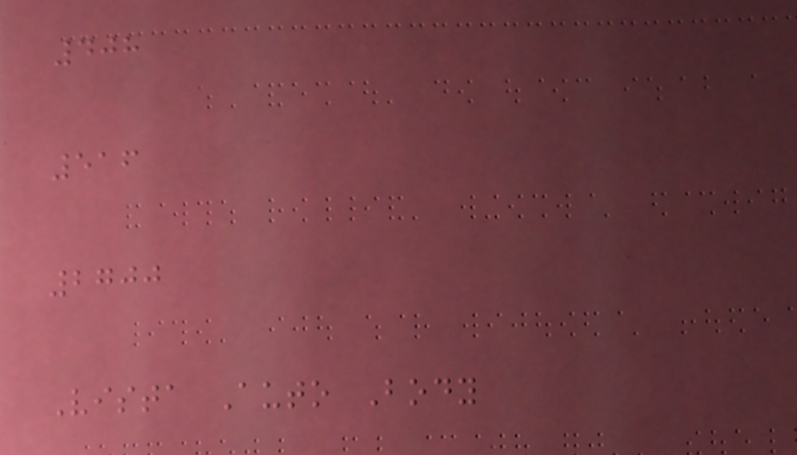408
516
2700
Vista Auto Body
